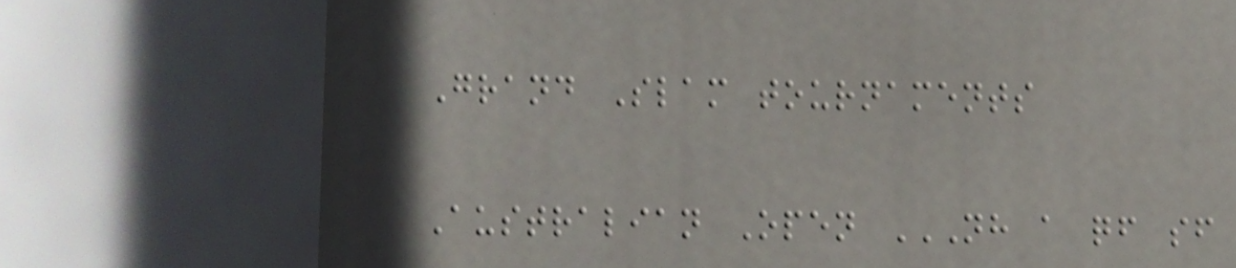Grand Slam tournaments
Australian Open NH A QF SF
